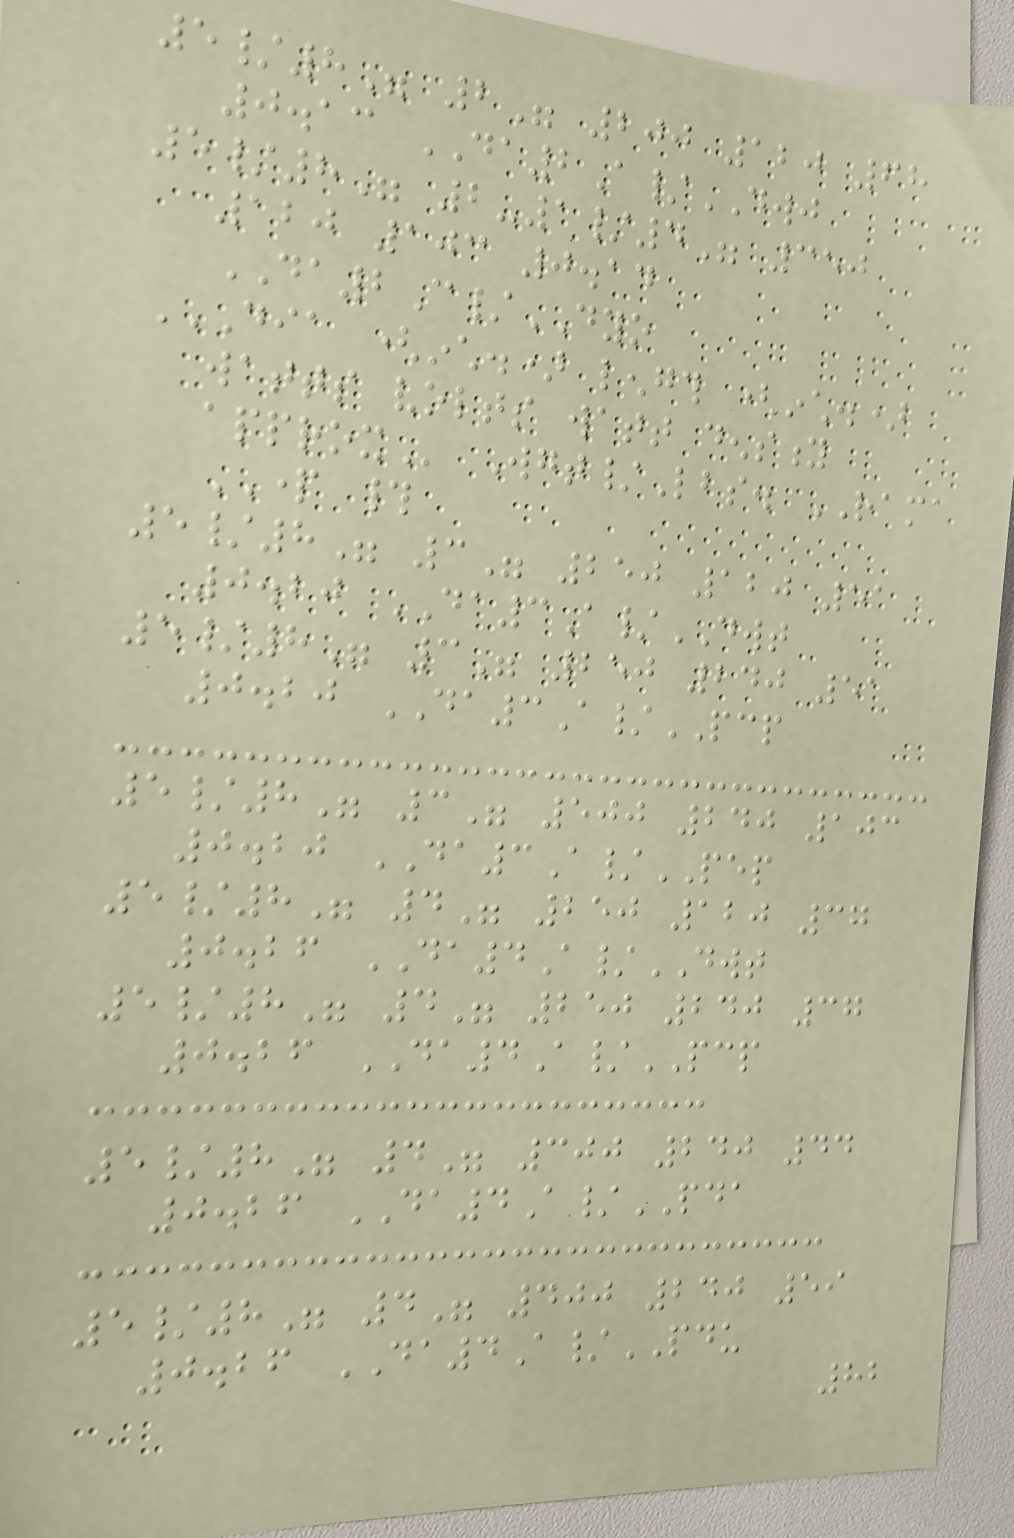5/8" 2" 200 120 68
0.13 DA2A/DWJ
5/8" 2-1/4" 350
120 103 0.14
DA2C/DYO
DIA (INCH.) LENGTH (INCH.)
WATTS VOLTS WATT DENSITY
APPROX Wgt/Lbs. RAMA
PART #
5/8" 3" 250 120 51
0.20 DA3A/DWT
5/8" 3" 250 240 51
0.20 DA3A/PCP
5/8" 3" 500 240 103
0.20 DA3A/PEP
5/8" 4" 250 120 37
0.26 DA4A/DWT
5/8" 4" 250 240 37
0.26 DA4A/PCP
5/8" 4" 300 240 44
0.26 DA4A/PDA
5/8" 4" 400 240 59
0.26 DA4A/PDU
82
